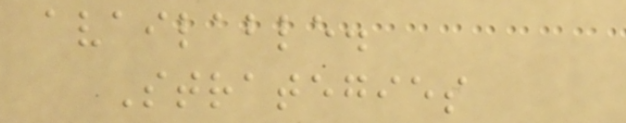available.
Strategies
